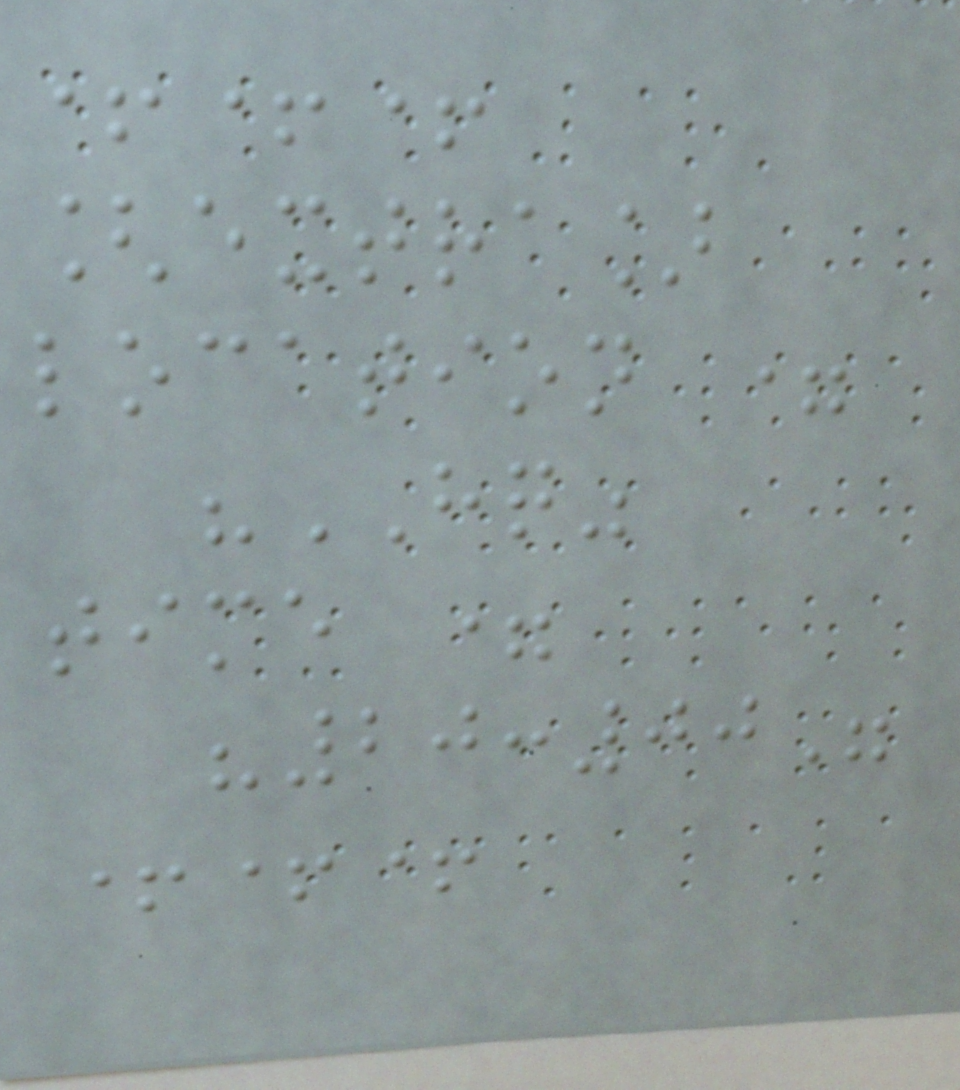+++
[extra]
location =
"HQ"
time =
"20:00"
+++
